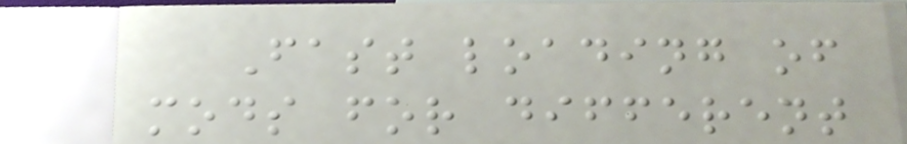Fast loading of
mods for different
